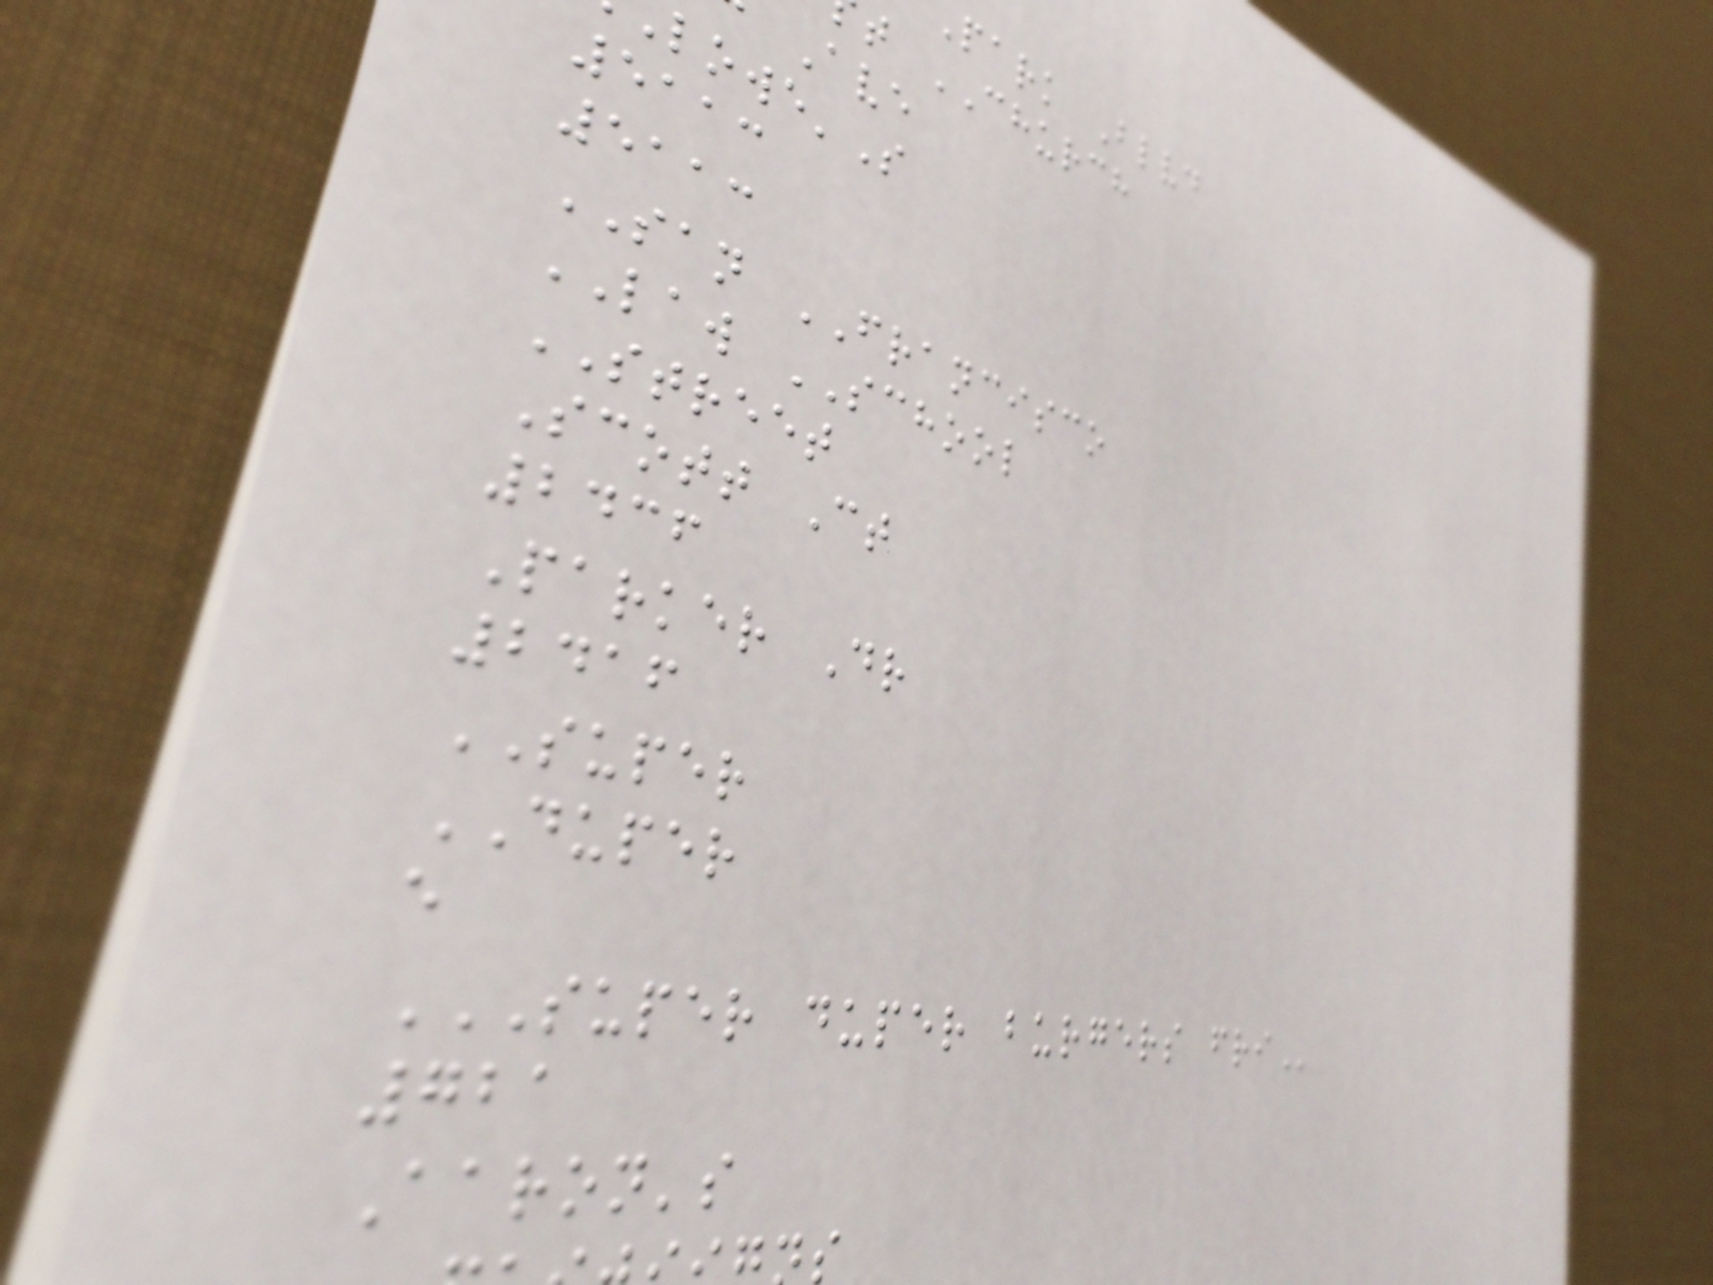park Blvd
t CHURCH
Ave
5113
5113
SAN FRANCISCO
LAW SCHOOL
STREET
Scott Ct
2436
Parker Dr
2416
SUPER
DUPER
e
SUPER DUPER BURGERS FRI
721
Aaron's
